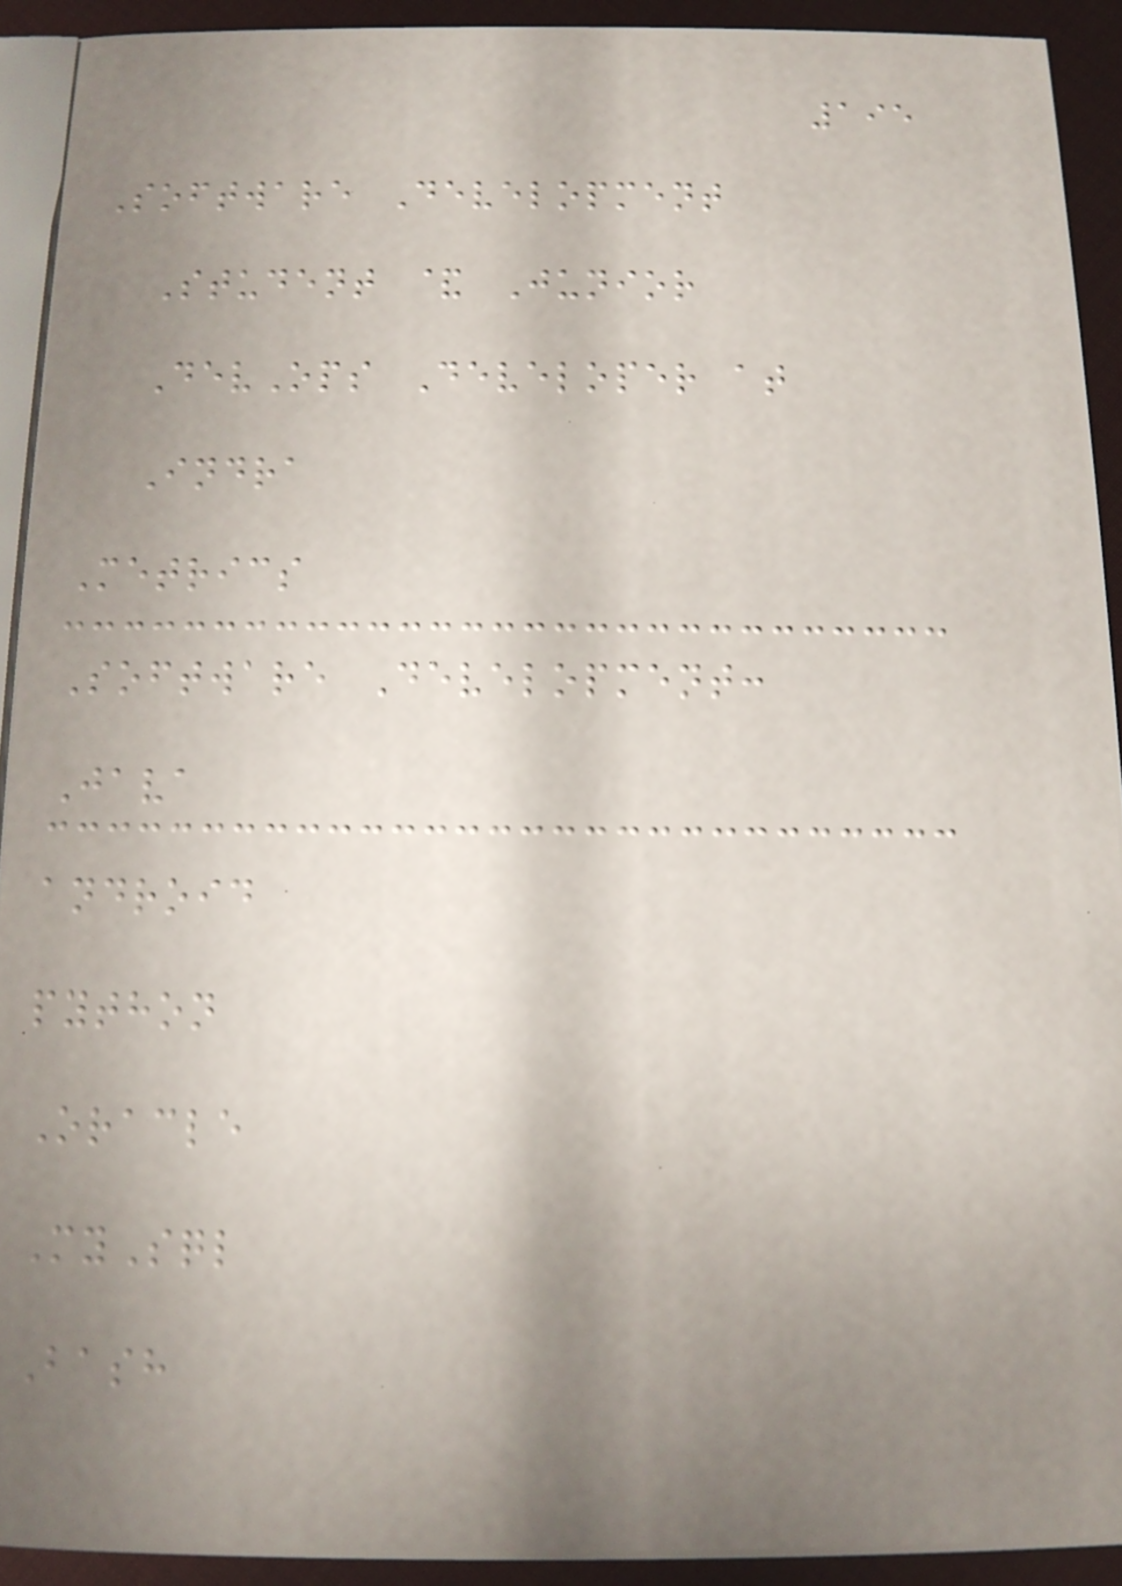195
Software Development
Student & Junior
DevOps Developer at
Indra
Metrics
Software Development:
Java
android
python
Oracle
MySql
Bash
